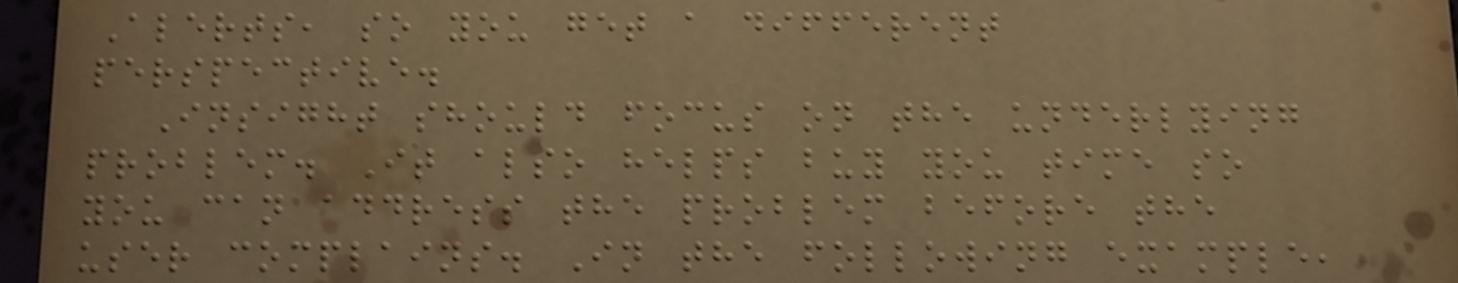Alerts, so you get a different
perspective.
Insight should focus on the underlying
problem. It also helps buy you time so
you can address the problem before the
user complains. In the following example,
